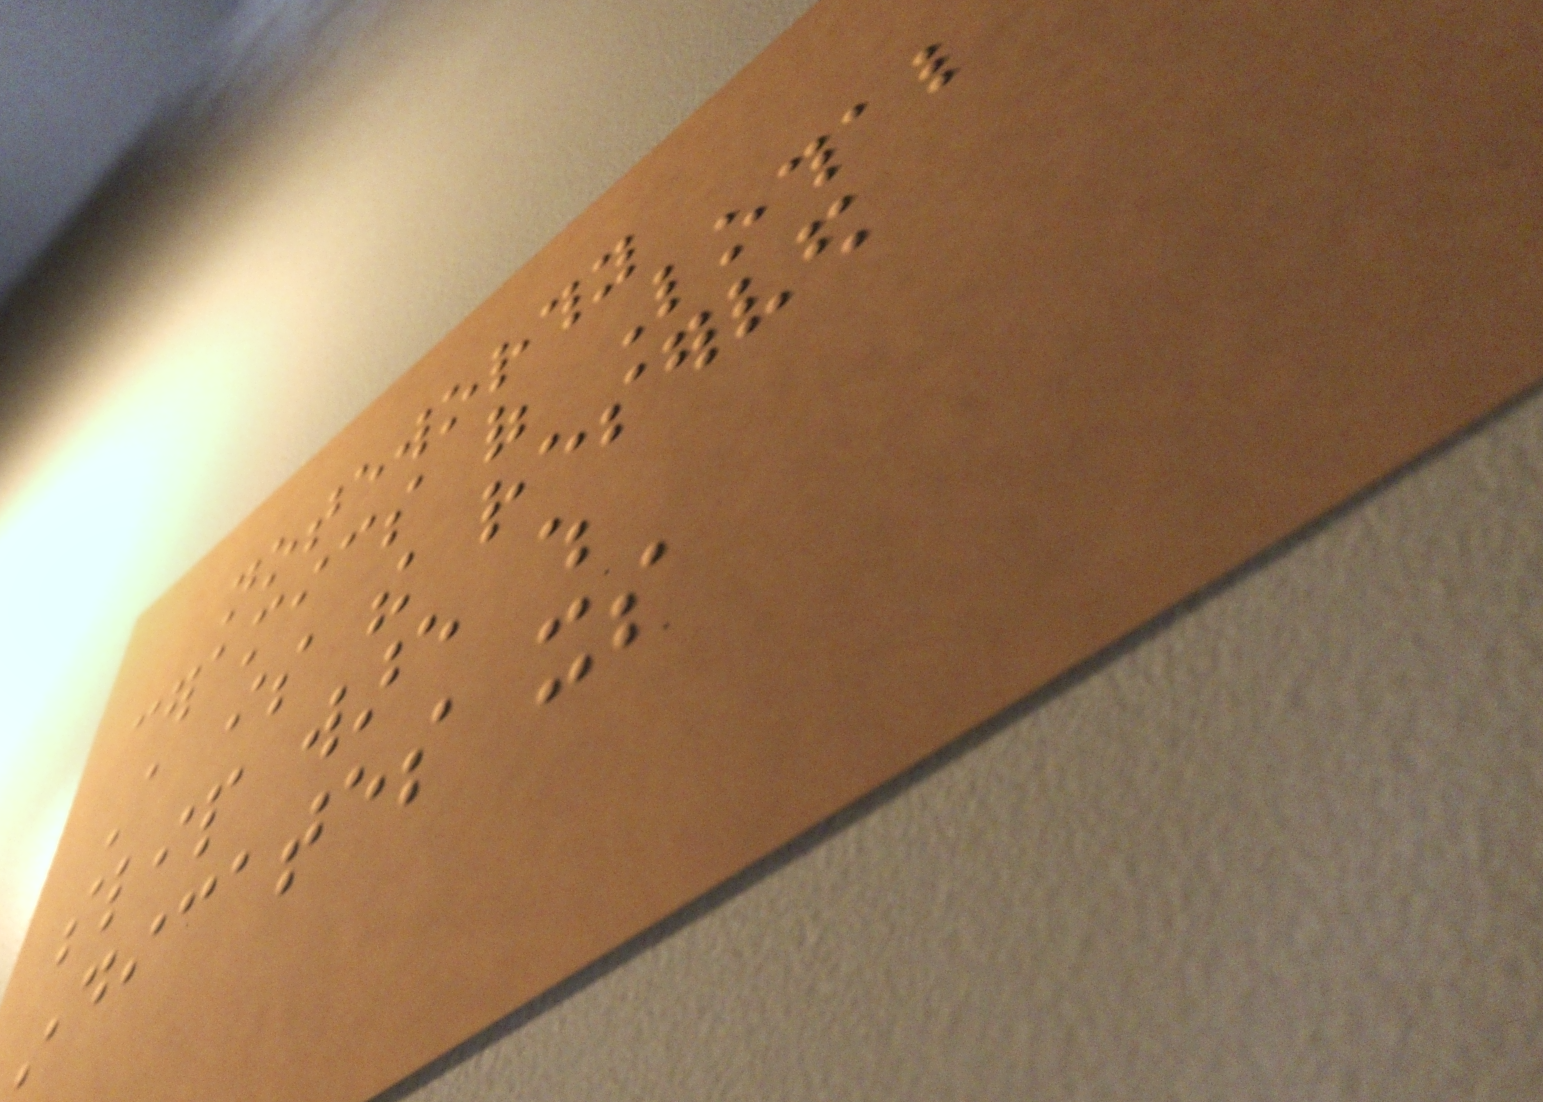noteworthy
ceramics of Lothal
A is the reserved
slip ware which
indicates its
